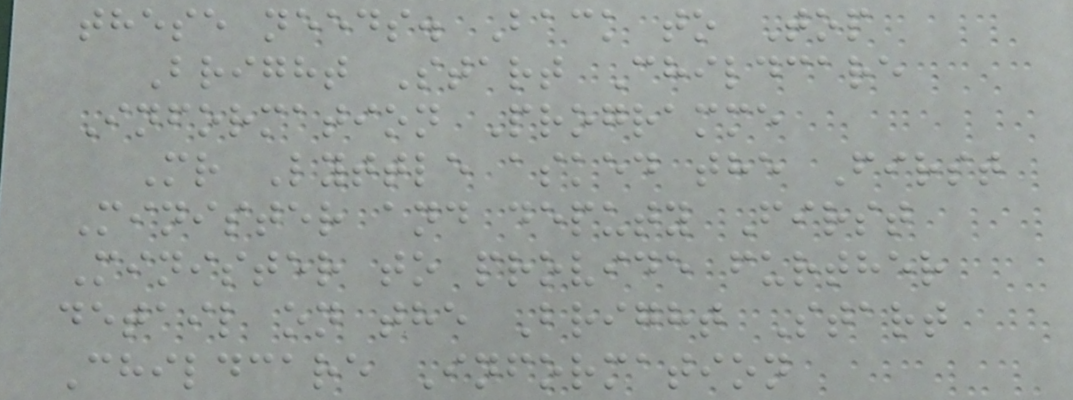these needs. Back to Top
Bright Start Childcare
Information Programme
Mr Lyttle asked the First
Minister and deputy First
Minister to provide further
detail on the Bright Start
Childcare Information
